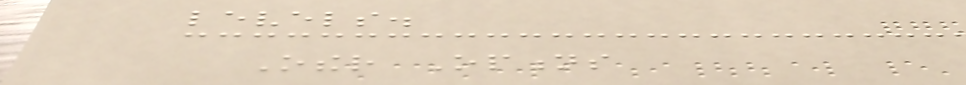levels.
Other Options
